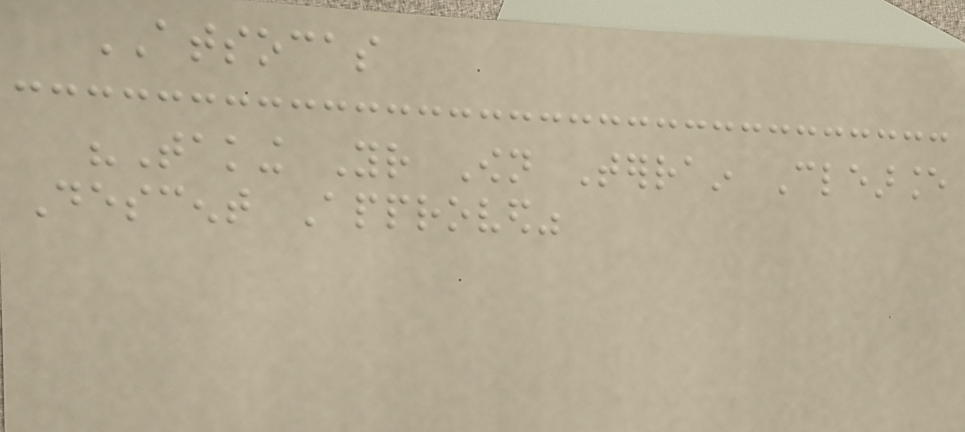ATSOCAS
"Taking Your Own Terrain Clearance
Descent Approved"
